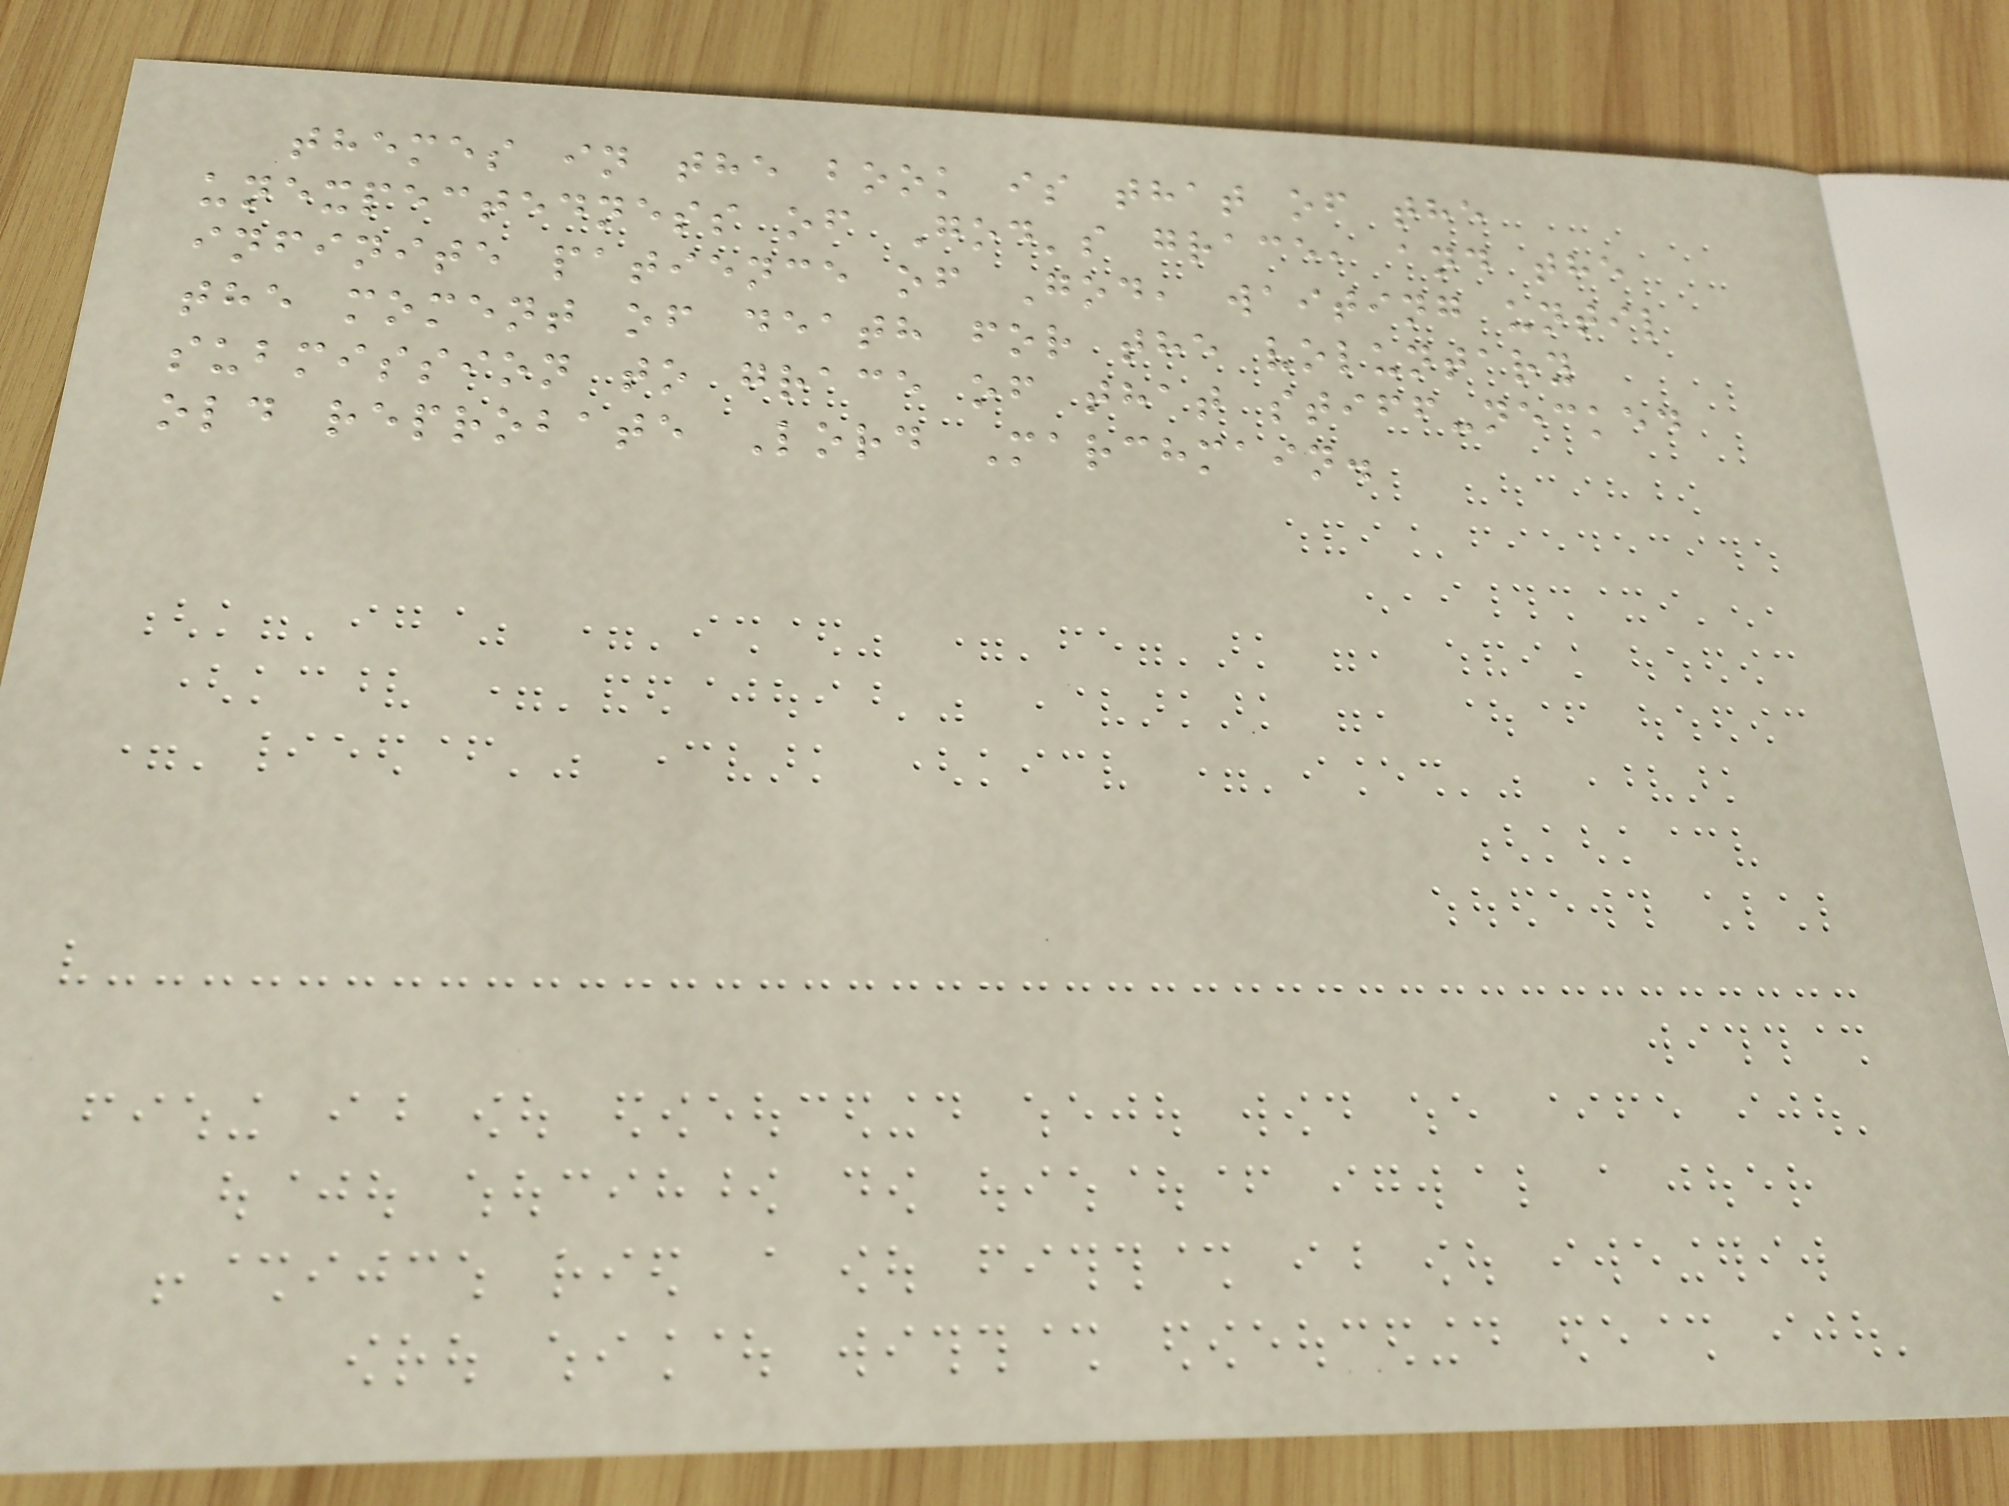themes in the book is that of the
unexpectedness of God's grace, and the
infinite patience of God, waiting until
the moment of death for the voluntary
submission to grace of that stiff-necked
old reprobate Lord Marchmain.
